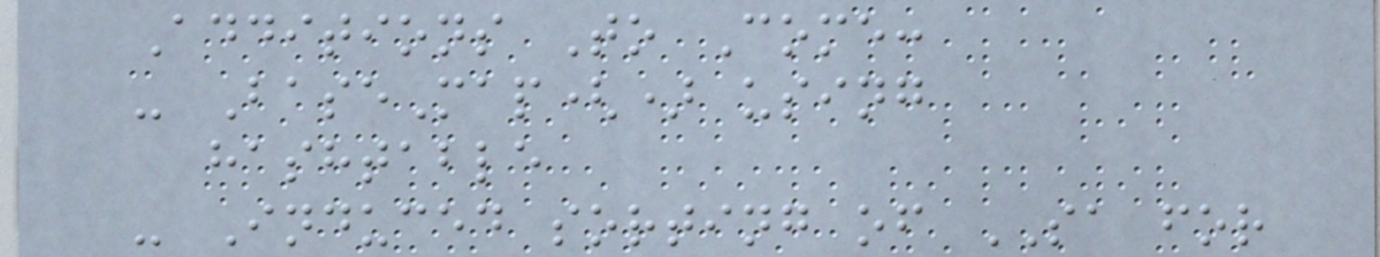Additions To Come:
- BaseMap() using
hashtable
- Induced sorting of SA for
